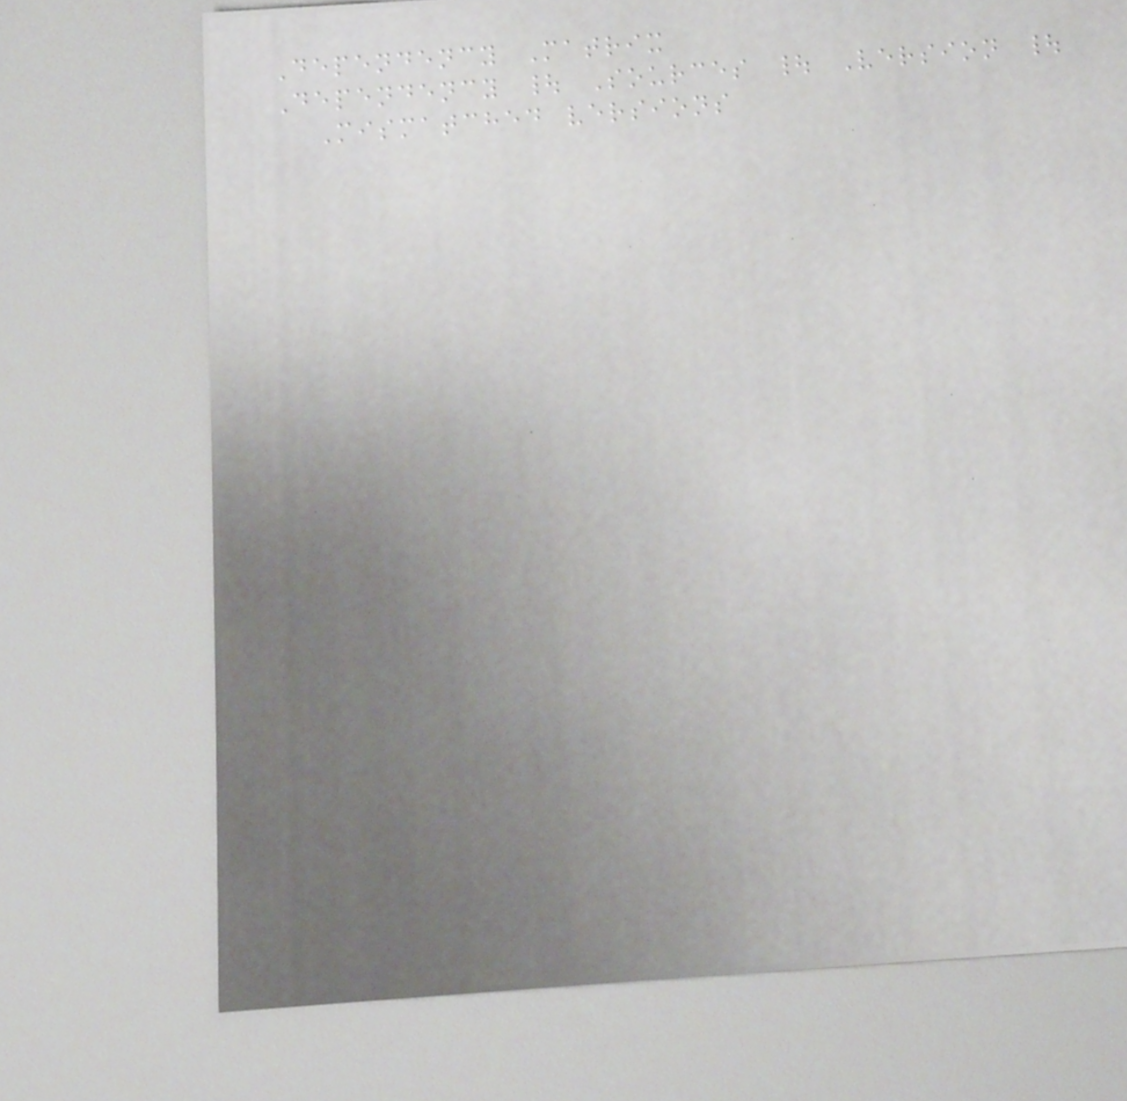Dependency Matrix
Dependency | Sources | Version |
Mismatched versions
